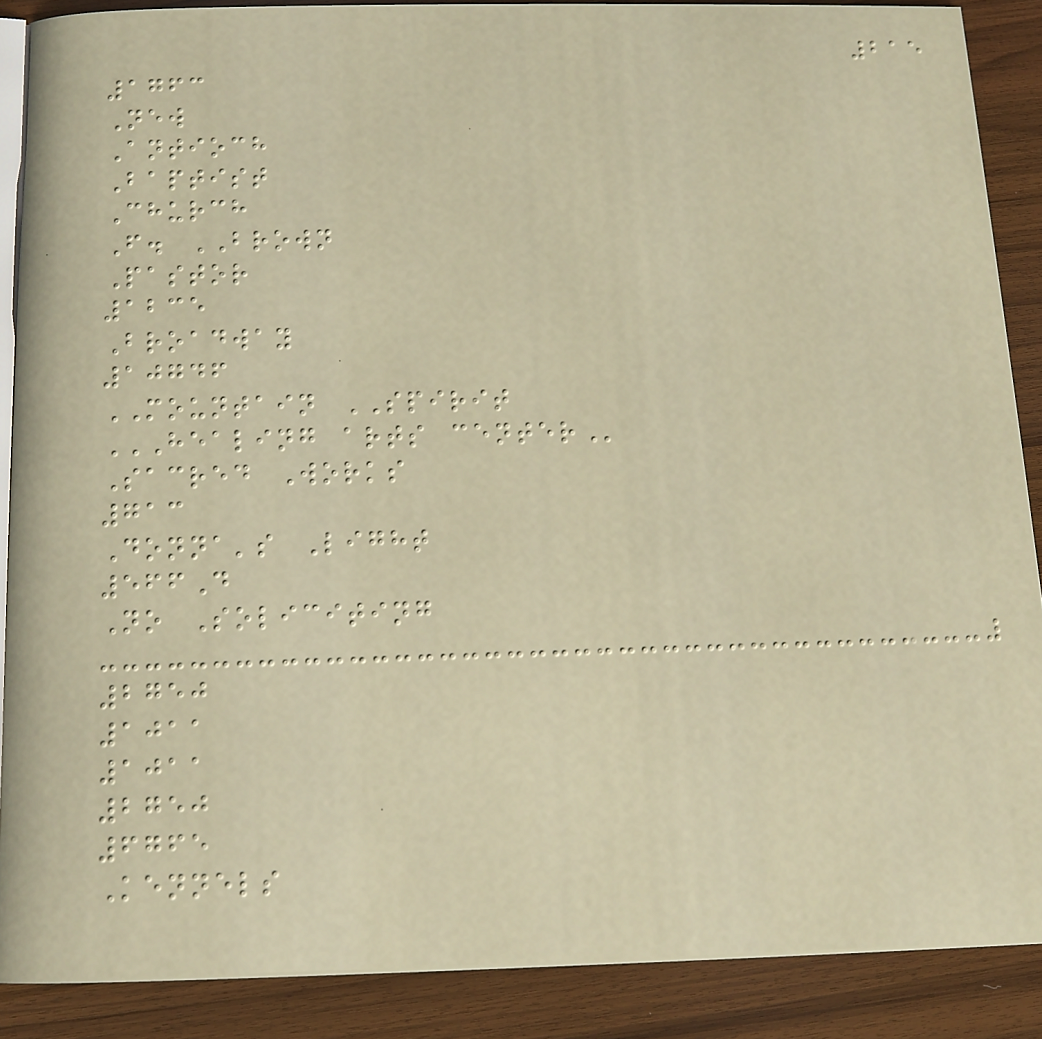215
1763
New
Antioch
Baptist
Church
F. BROWN
Pastor
1235
Broadway
10746
MOUNTAIN SPIRIT
HEALING ARTS CENTER
Sacred Works
713
Donna's Light
566D
No Soliciting
2750
1011
1011
2750
6765
Kennels
